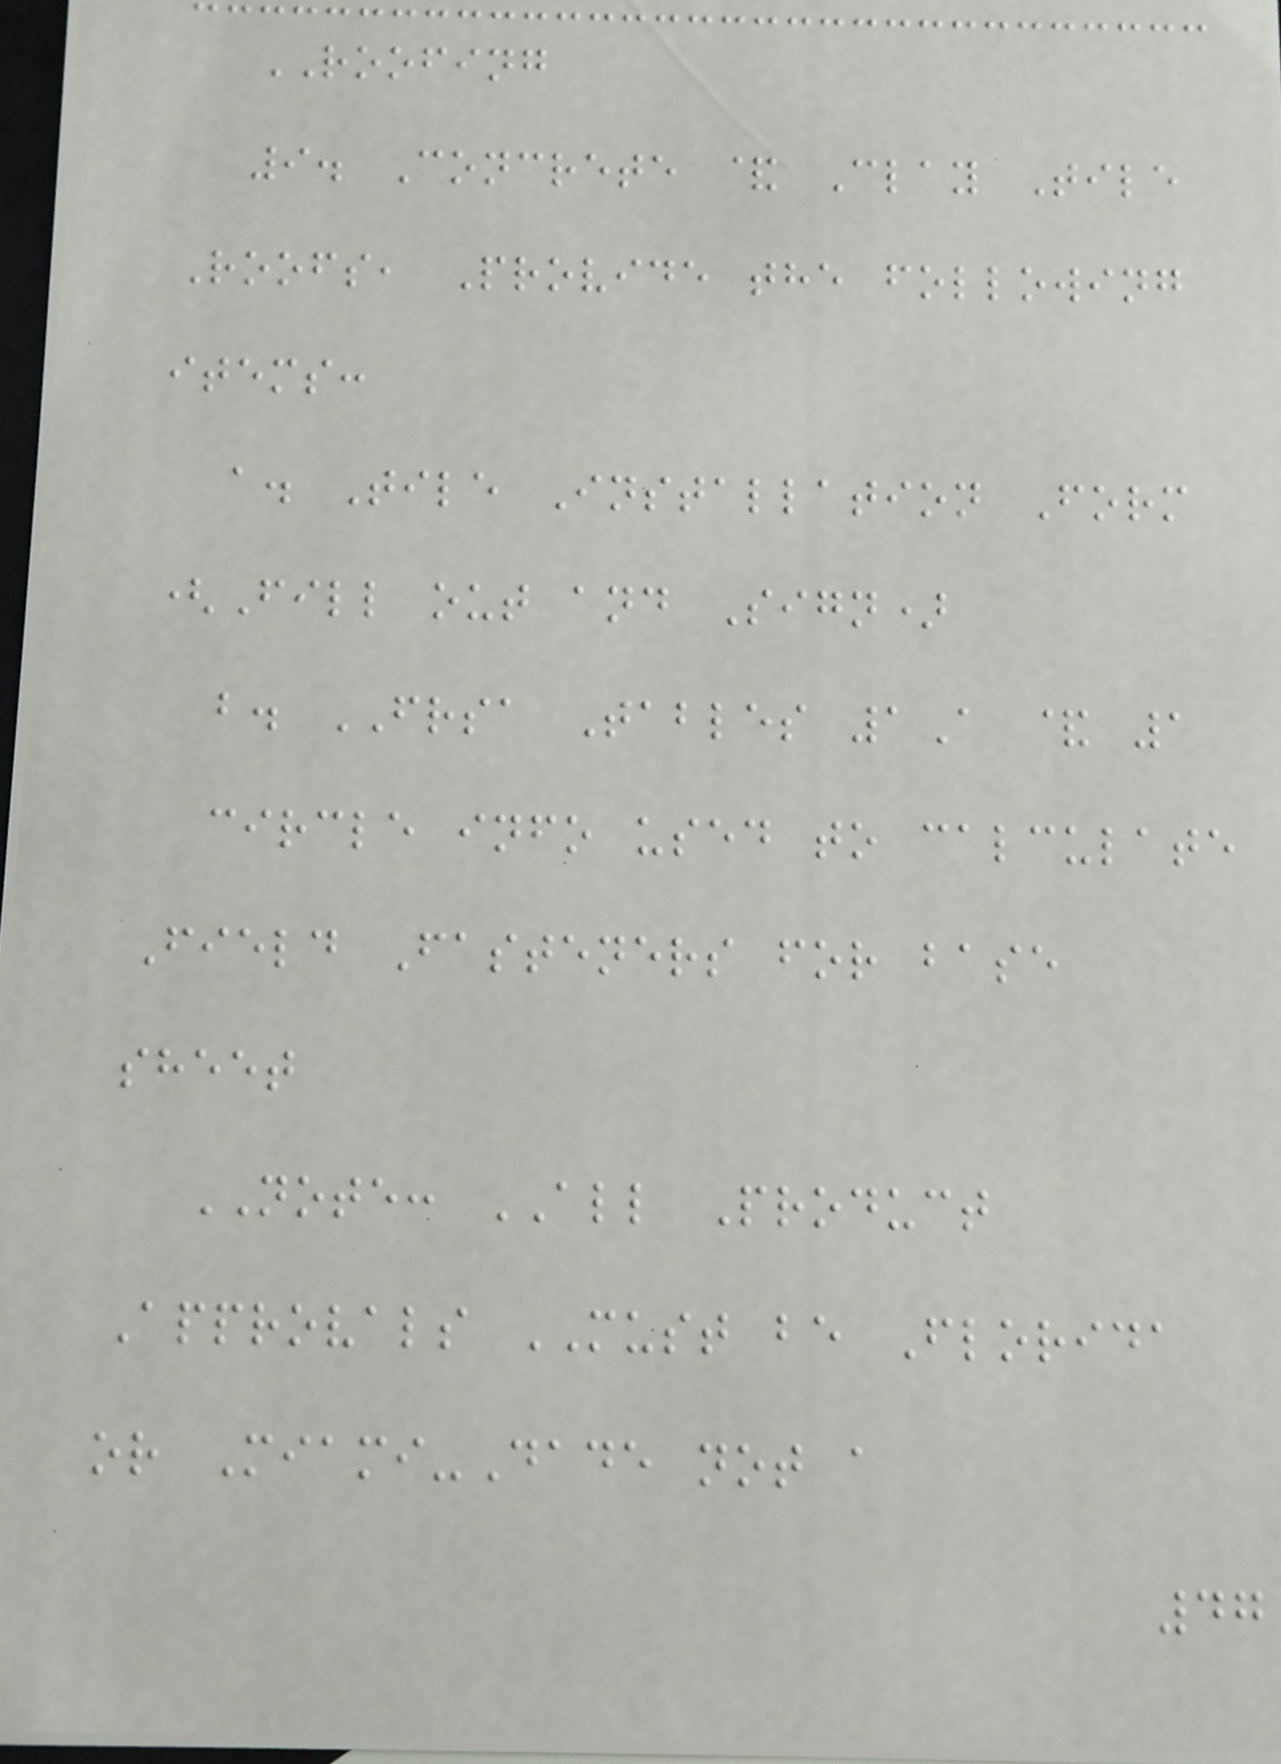ROOFING
9. Concrete & Clay Tile
Roofs, Provide the following
items:
a. Tile Installation Form
(Fill out and Sign)
b. FRSA Tables 1A & 1
circle info used to calculate
Field Fasteners for base
sheet
NOTE: ALL Product
Approvals MUST be Florida
or Miami-Dade not a
47
